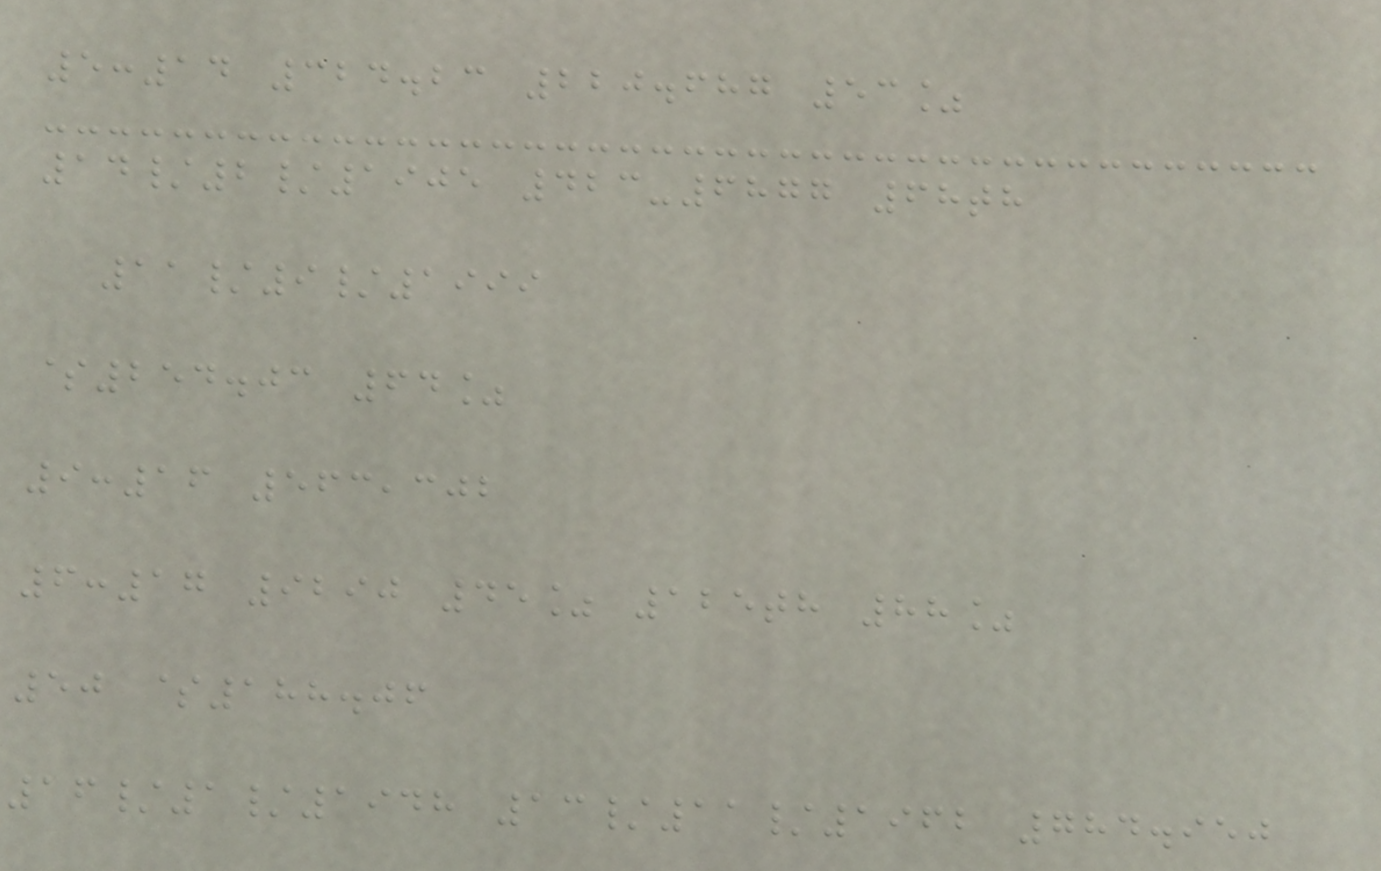5:14 324.23 220.687 53%
14/2/1905 423-6877 68th
11/9/1999
$254.03 64%
9:16 563,302
6:17 9290 45% 125th 88%
50 $188.06
16/1/1948 13/11/1962 784.950
